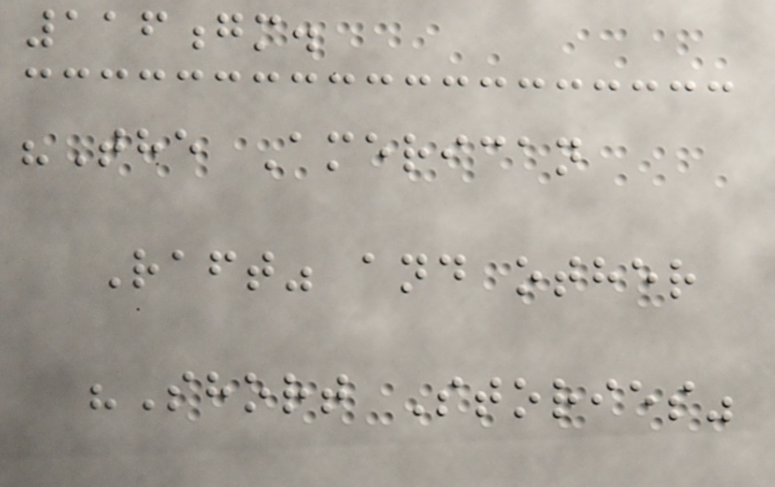116gm.
"The American
Raft" and other
"Short Stories"
